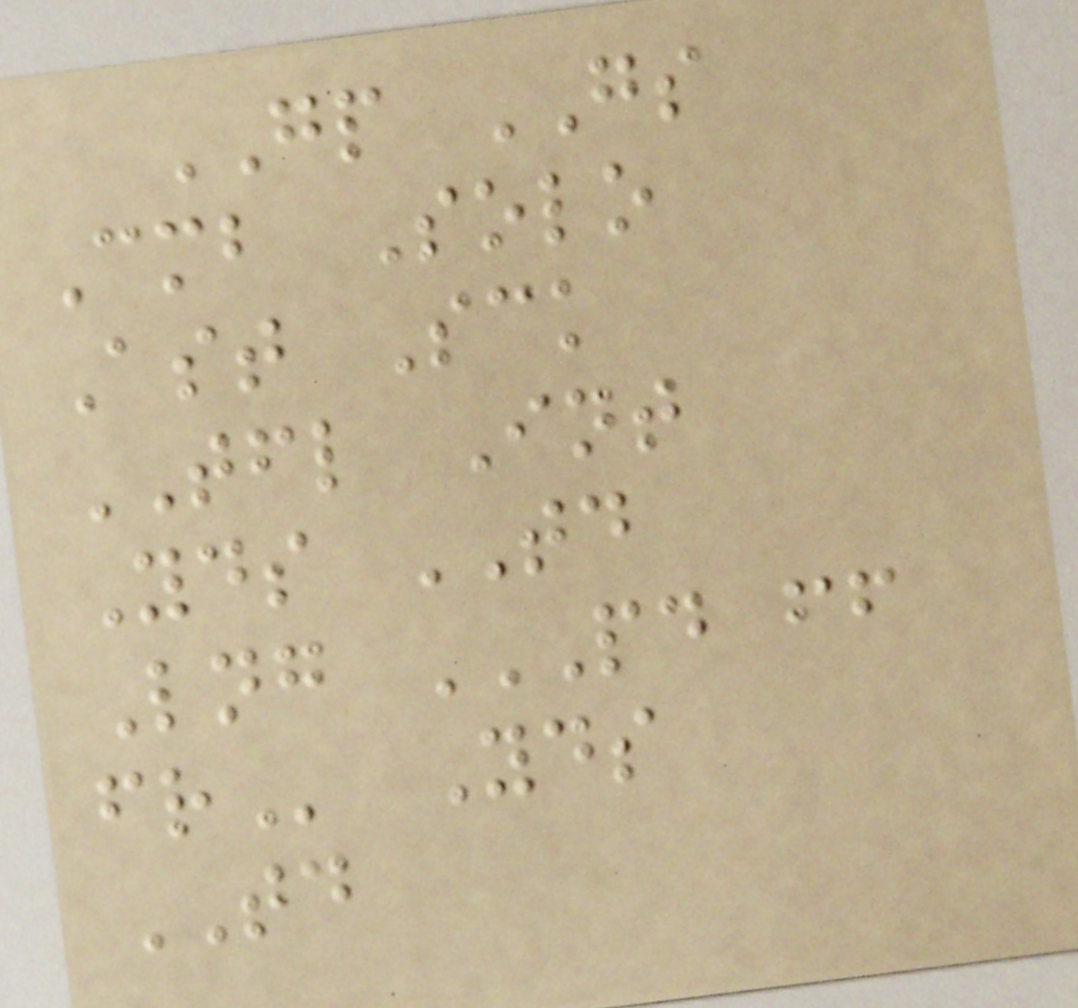GP GS
Cmb Solo
Ast Sck
TFL Int
Yds TD
Lng PD FF
FR Yds
TD
